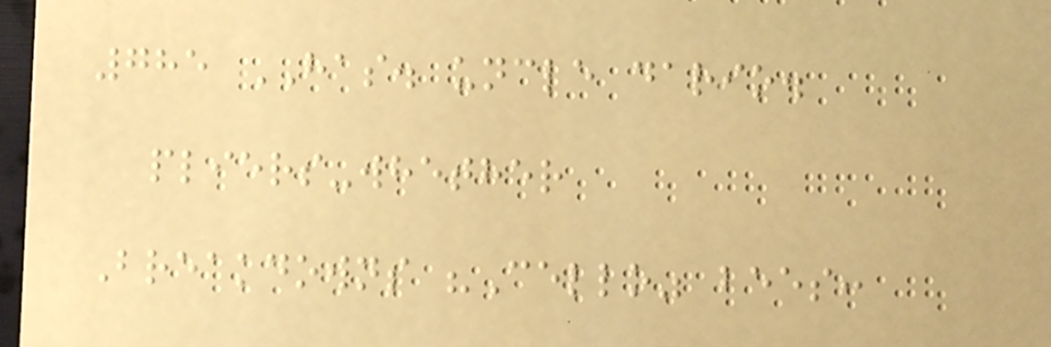785 HAS. uncle dario.
pliers-whether
Breakdowns "Cello" bees:
